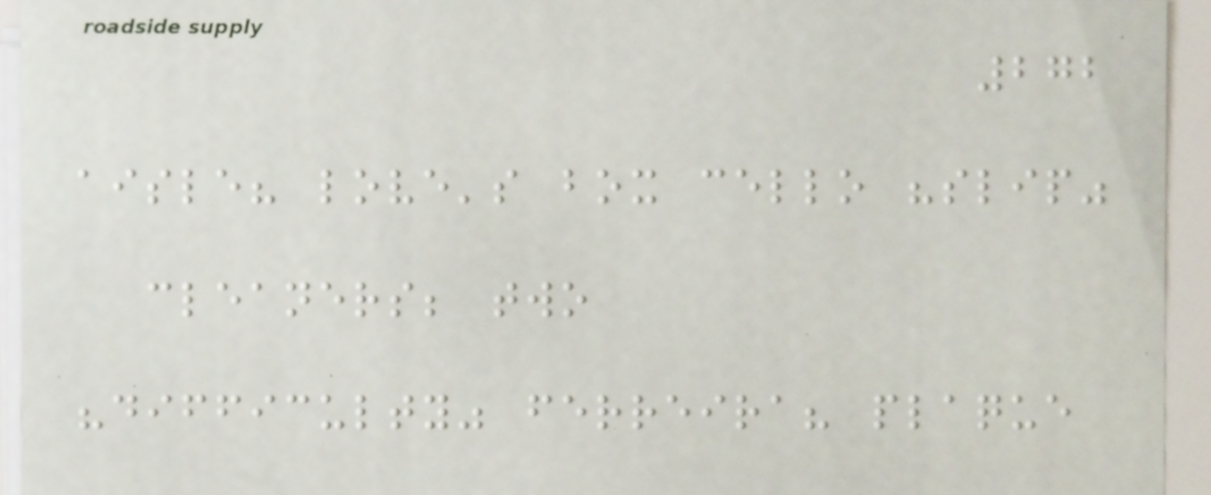272
aisle? love's box cello "slip"
cleaners; two
"difficulty" ferreira? plaque
